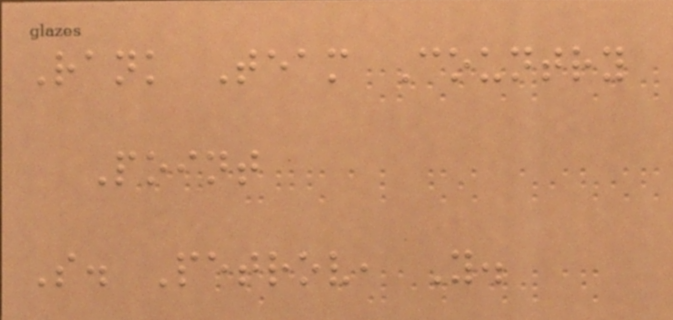Rank Team Country
Point
S. Petrov, Y.
